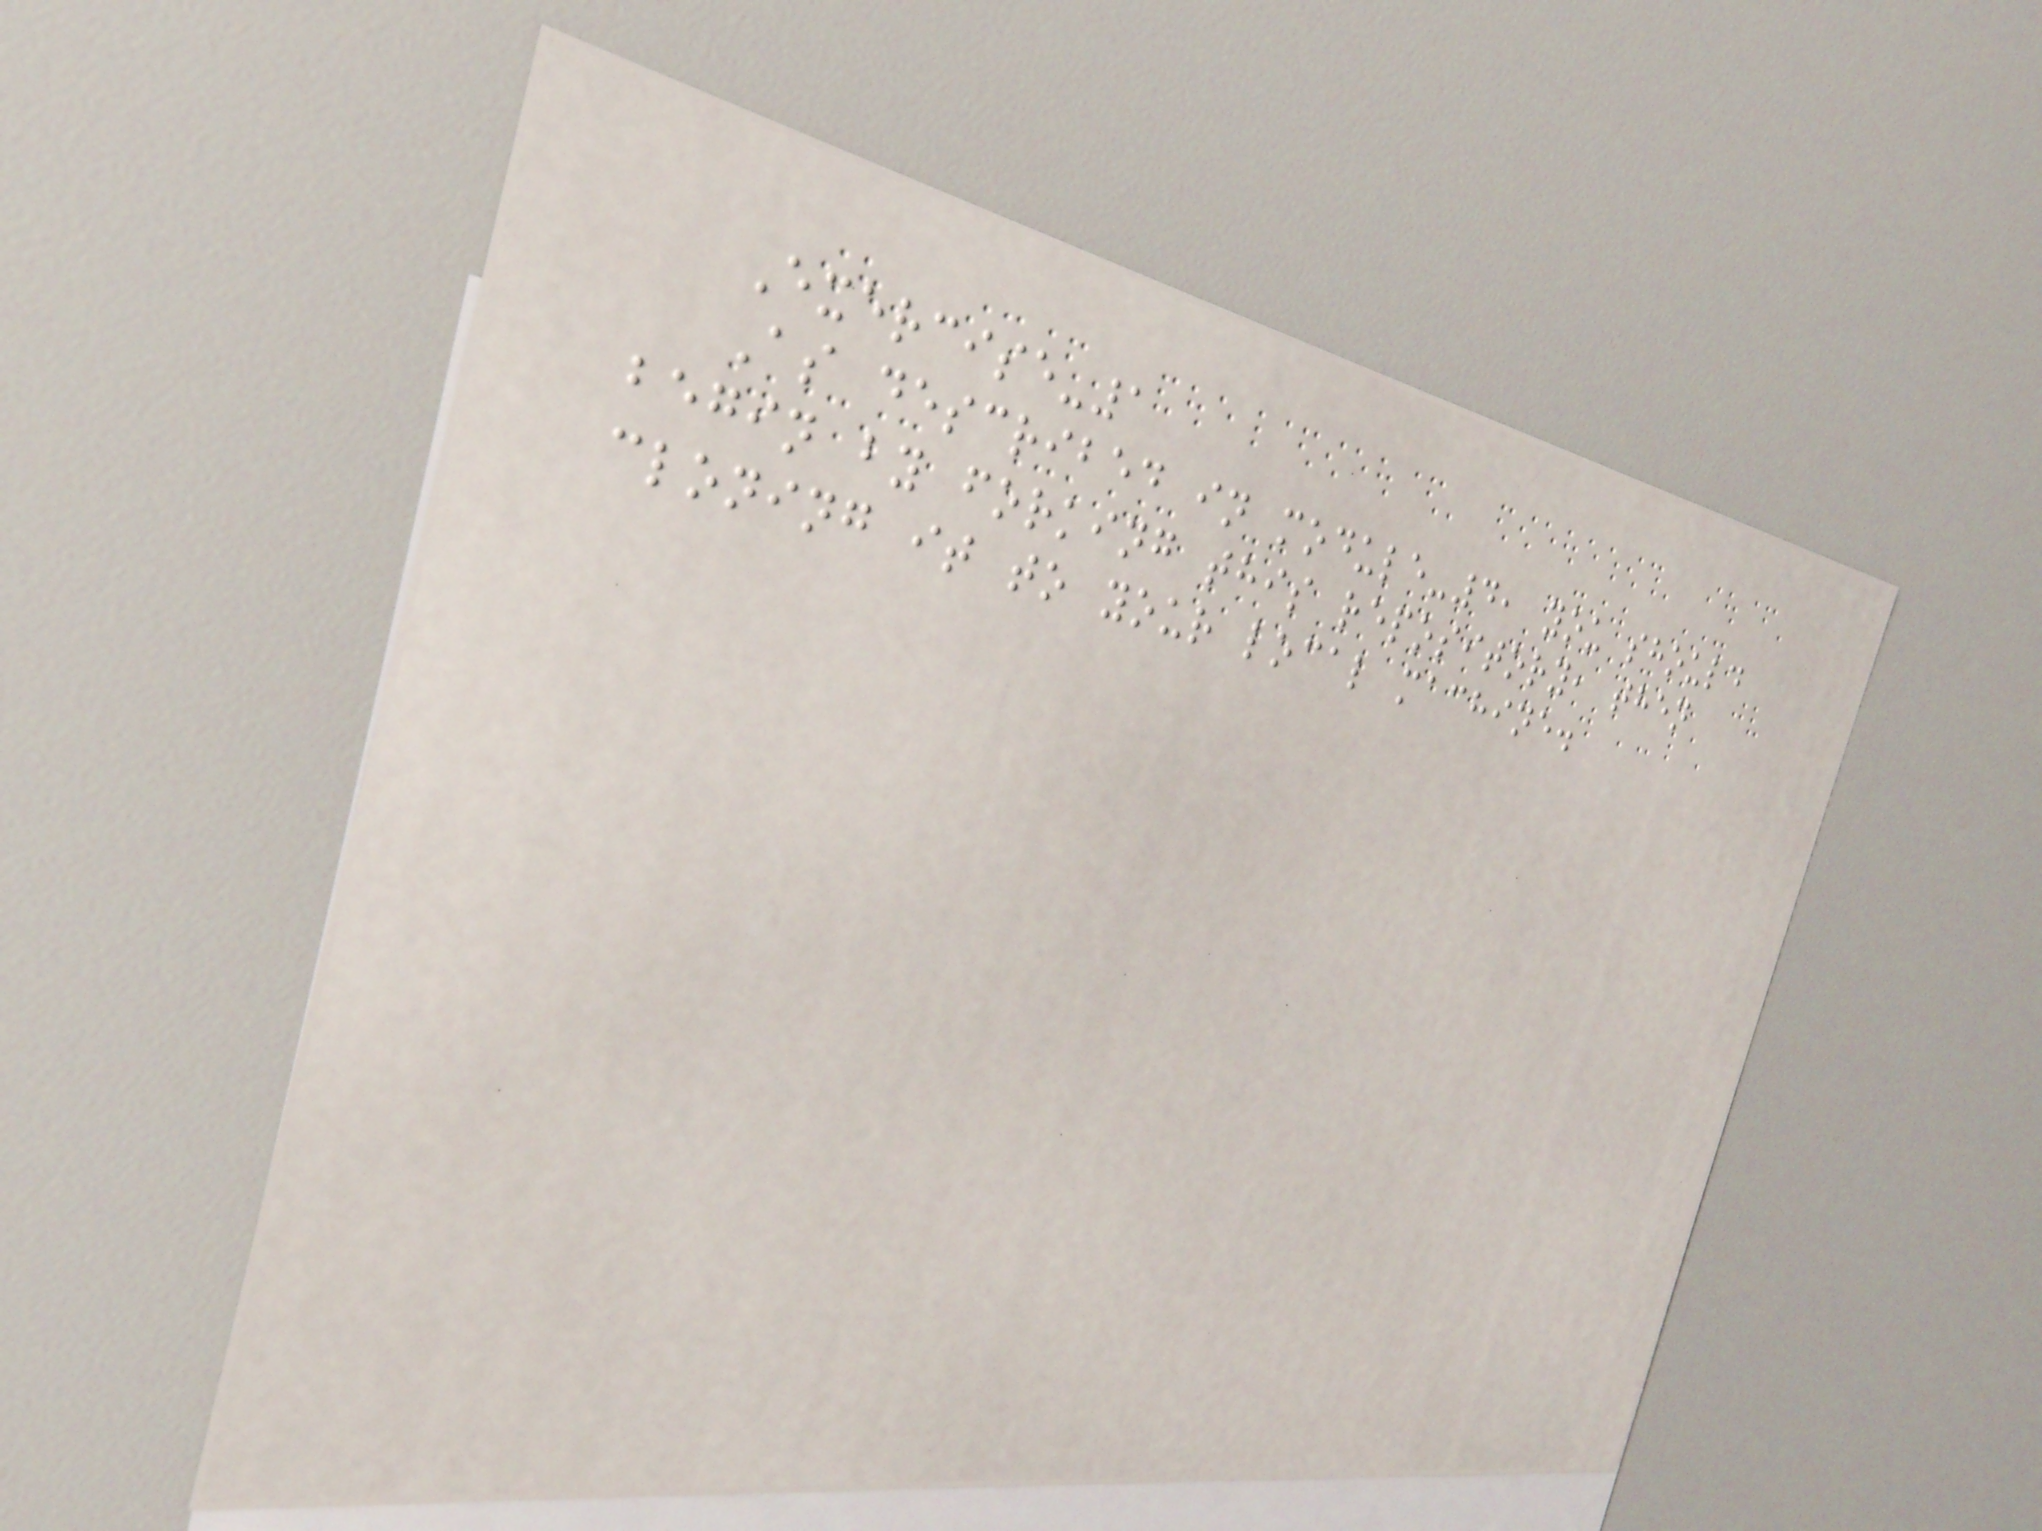Exercise-1
As described in module-4, you should
begin by forking this repository, then
cloning it to your local machine.
